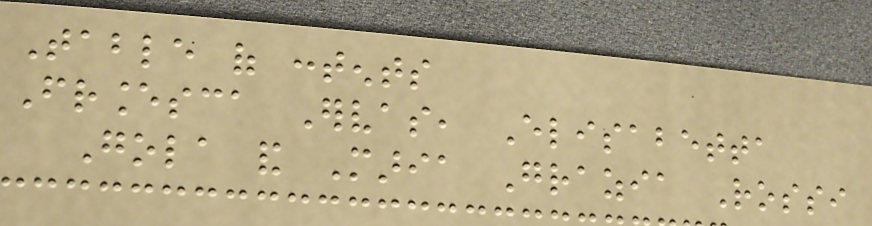Table of contents
Francesca Ervas, Elisabetta
Gola and Maria Grazia Rossi
